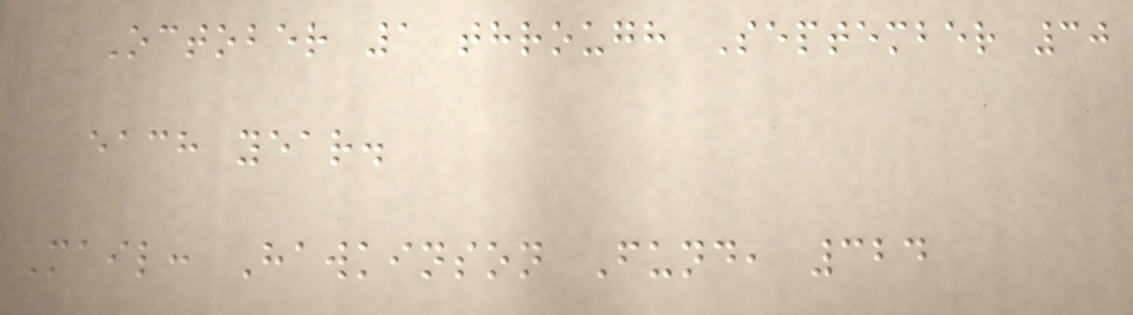October 1 through September 30
each year.
Mail: Hawkinson Fund, 324
